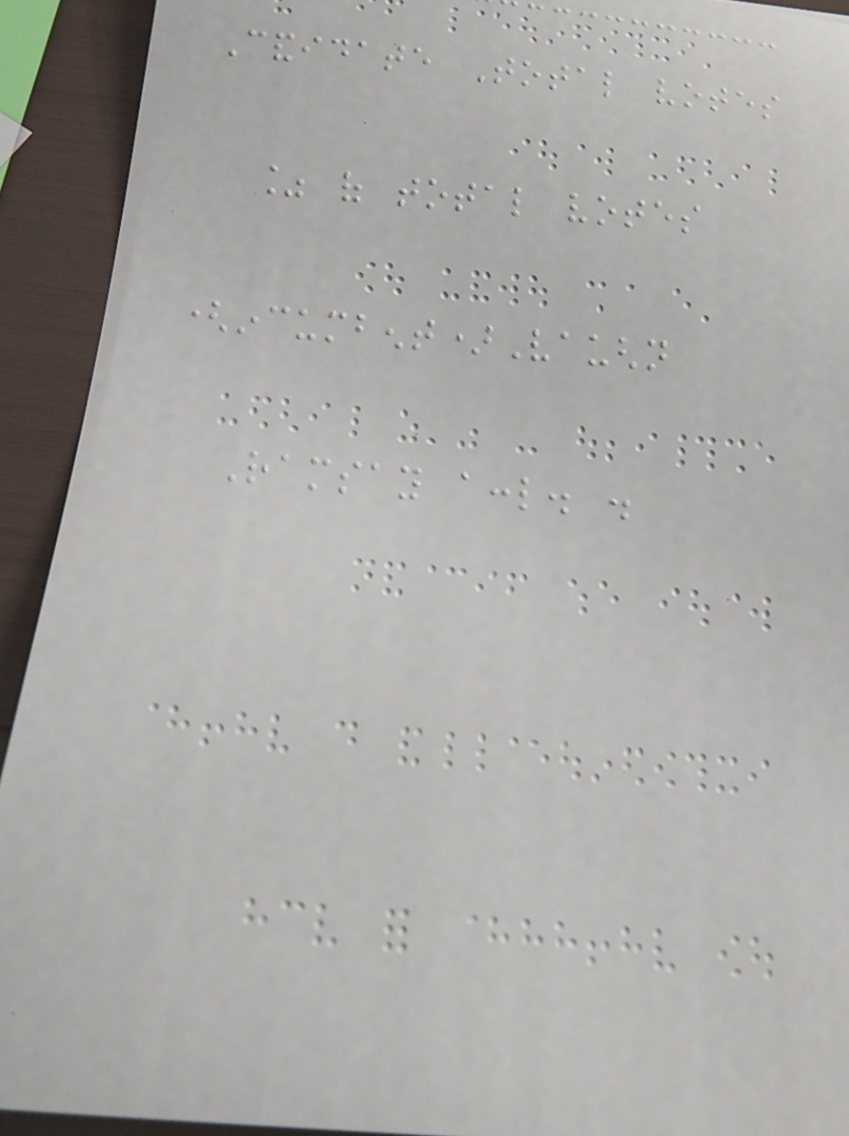Candidate Total votes
% of total votes
(incumbent)Vaughn
Ramsay accl. .
